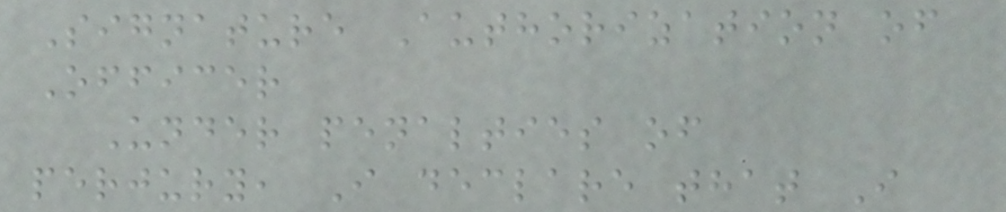Signature Authorization of
Officer
Under penalties of
perjury, I declare that I
